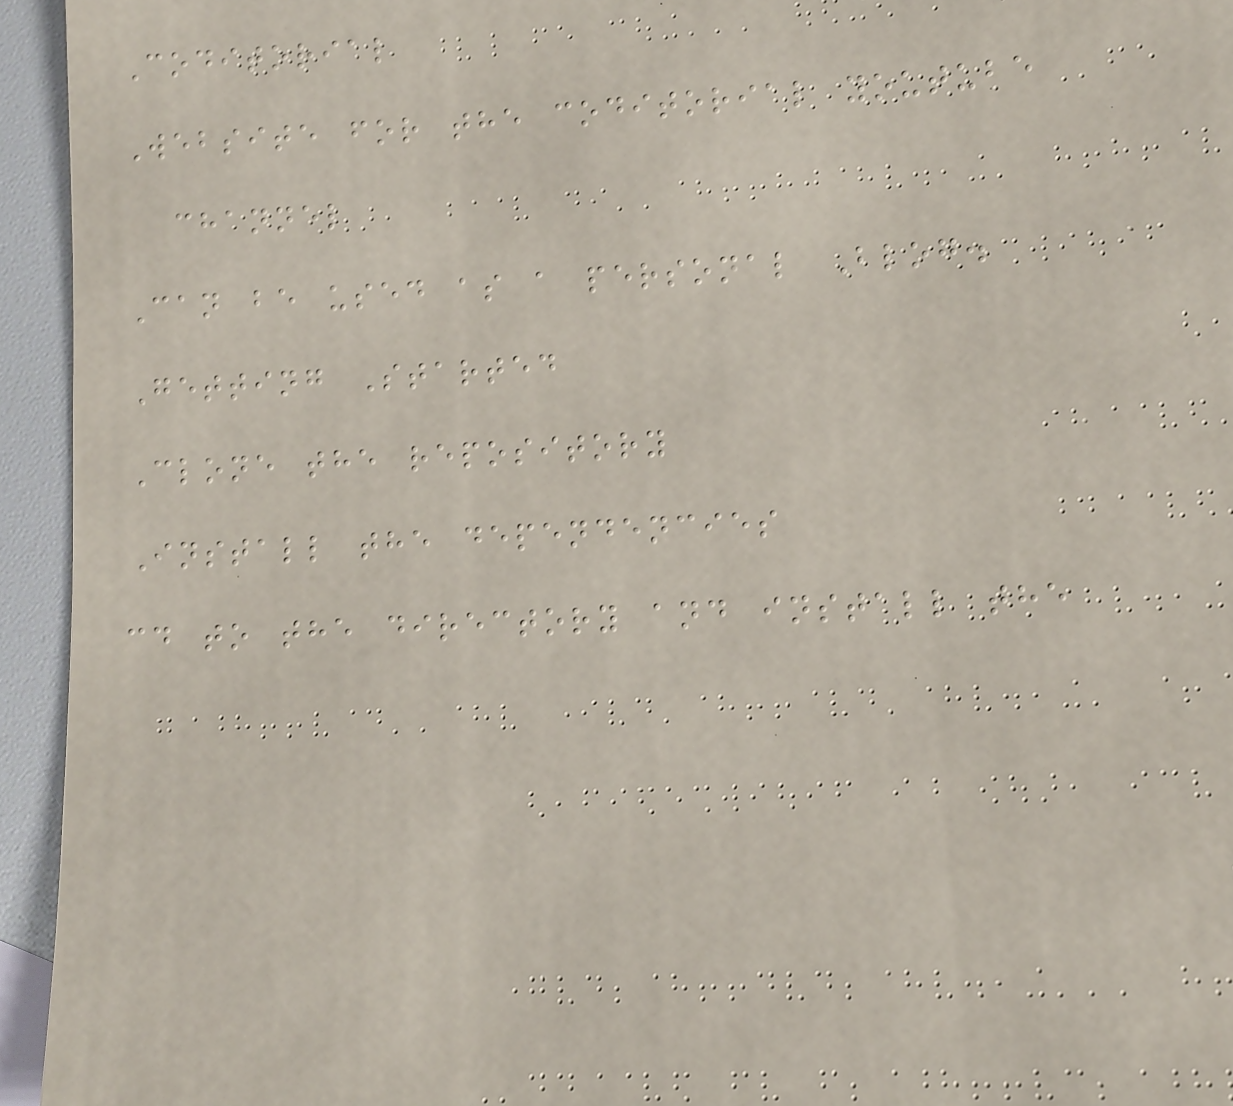Coditorial
Website for the coditorial youtube
channel
Can be used as a personal Blog.
Getting Started
Clone the repository
Install the dependencies
cd to the directory and install the
